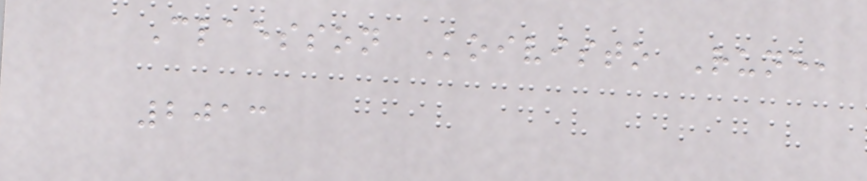Claesson Koivisto Rune,
2013
